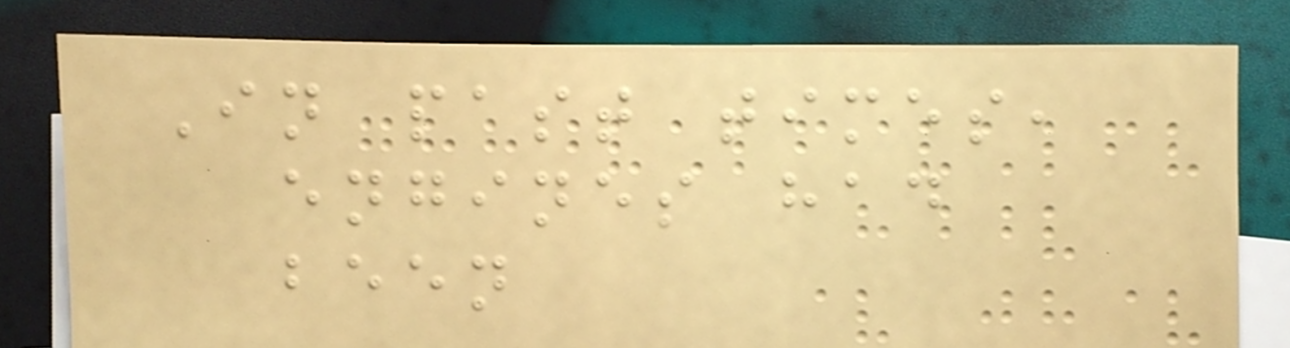In past times,
engines had
been
